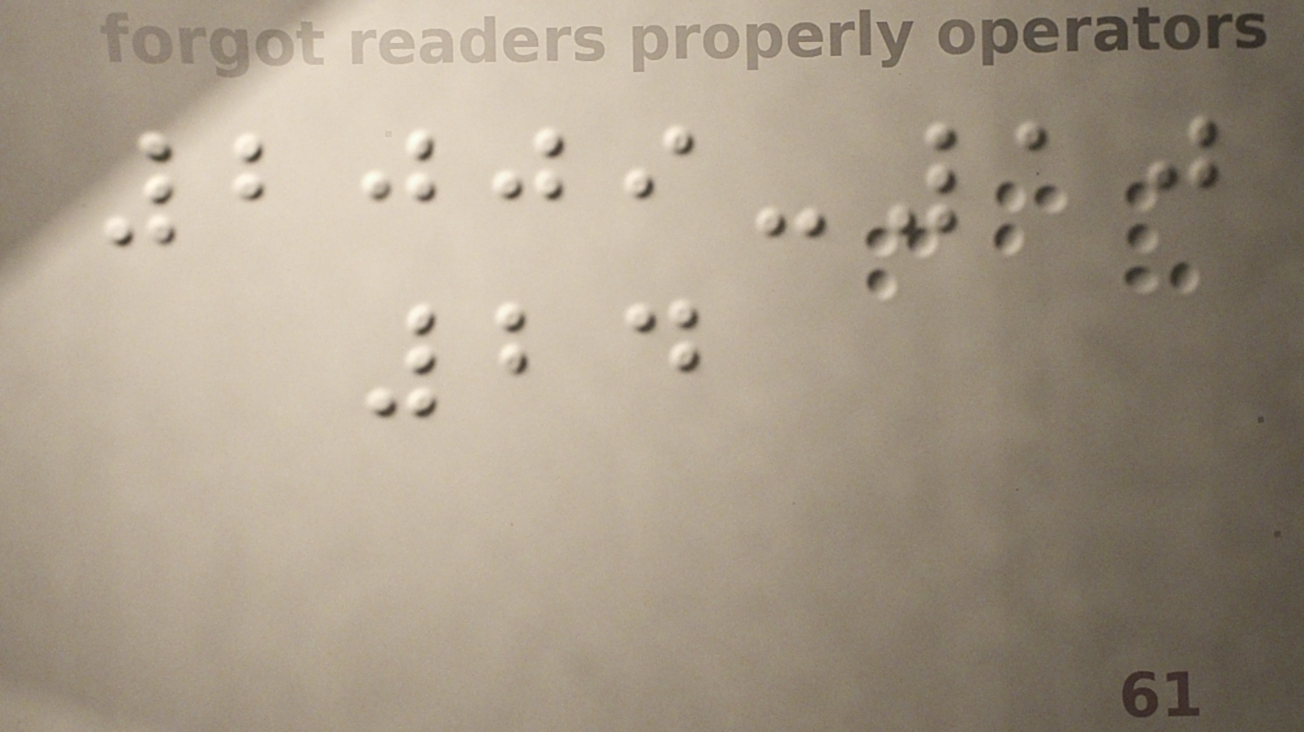2009-10
24
